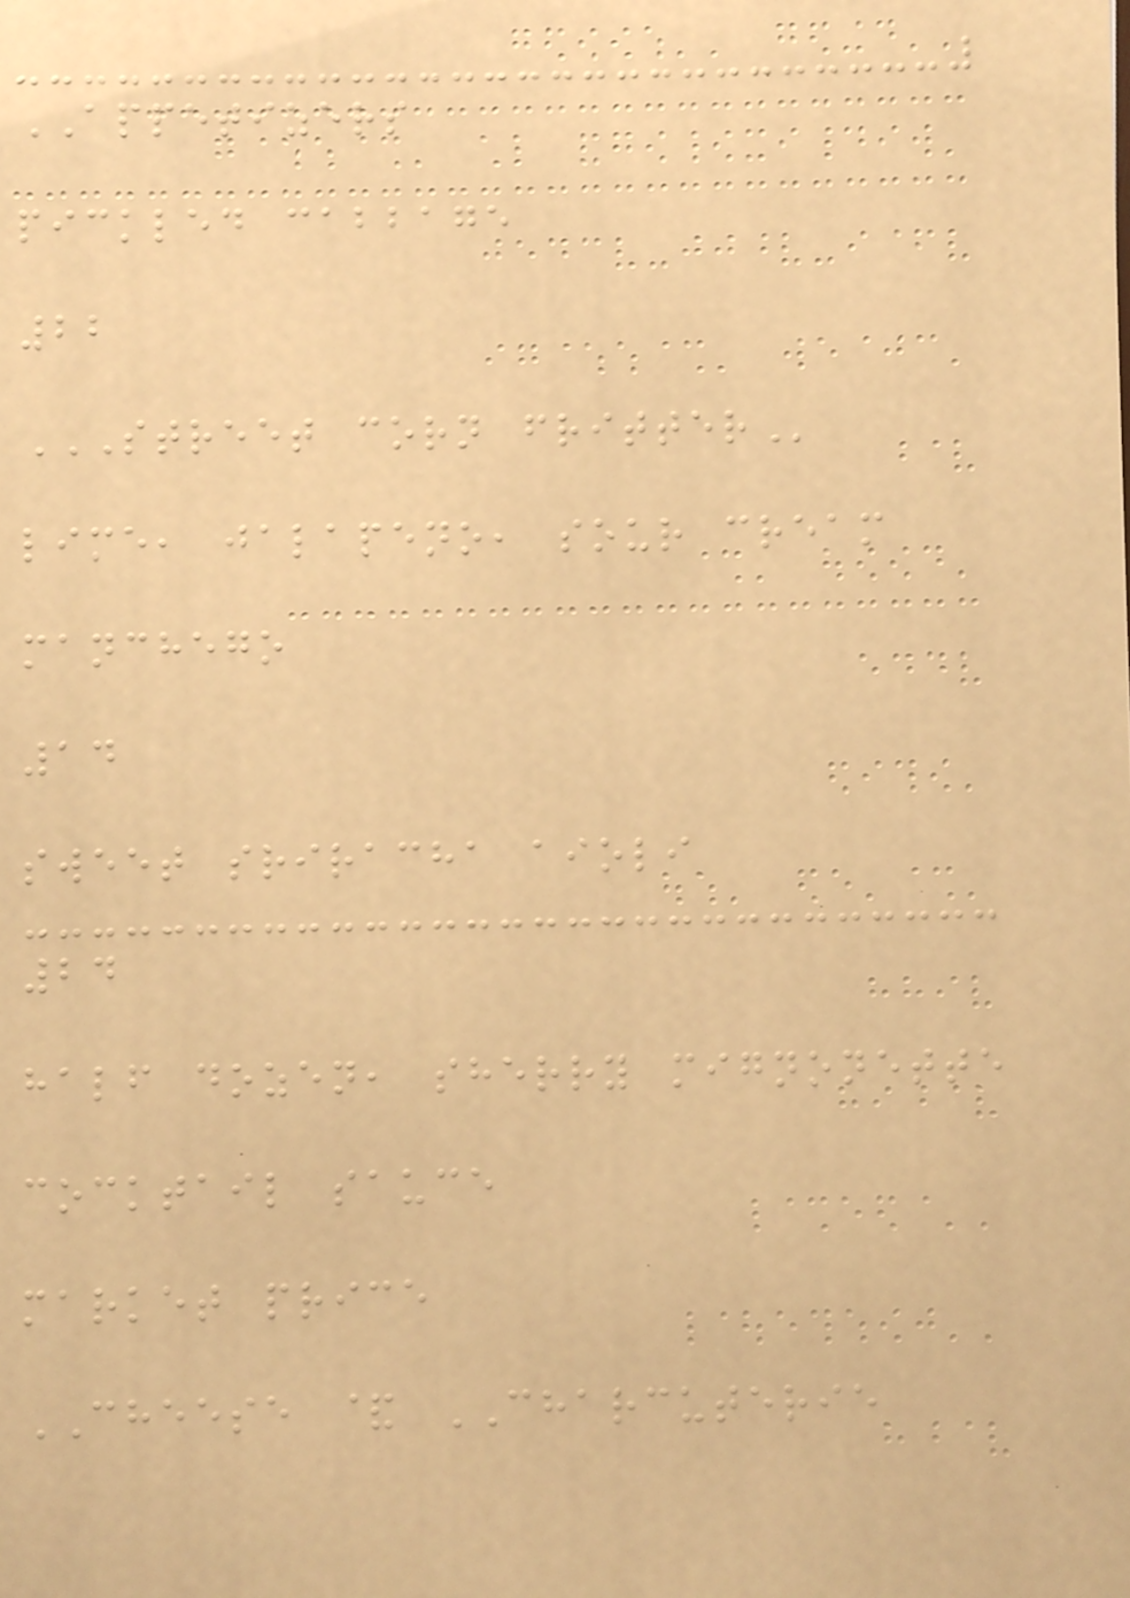APPETIZERS
pickled cabbage
22
STREET CORN FRITTER
lime, jalapeno, sour cream
manchego
14
sweet sriracha aioli
24
half dozen, sherry mignonette
cocktail sauce
market price
CHEESE & CHARCUTERIE
